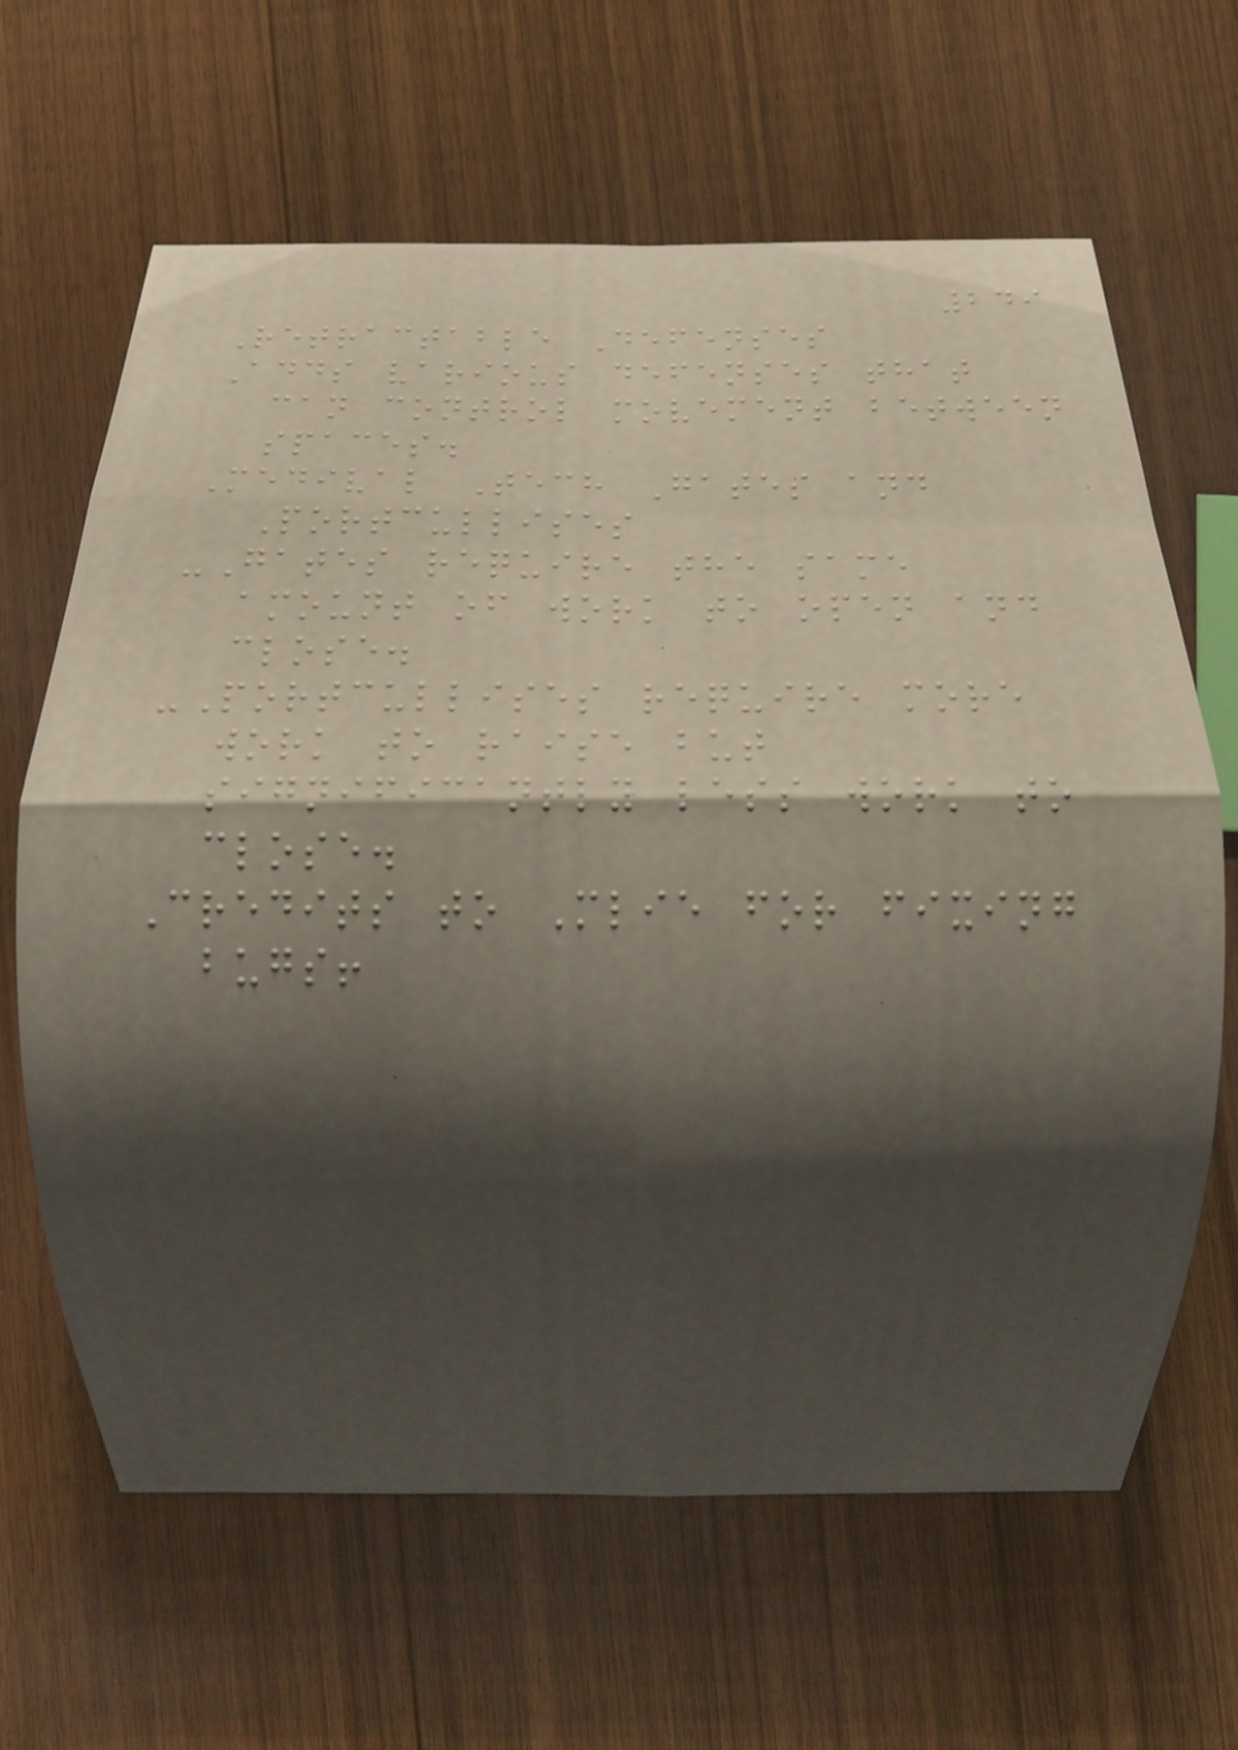249
Retractable Defenses
Adds various defenses that
can control movement between
spaces.
Medival Tech Gates and
Portcullises
-Gates require the same
amount of work to open and
close.
-Portcullises require more
work to raise but
significantly less work to
close.
Credits to Mlie for fixing
bugs!
